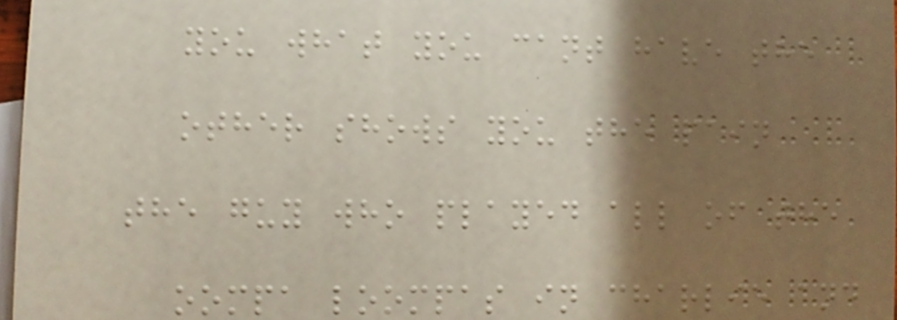you what you cant have the
other shows you the pain
the guy who played all of the
oompa loompas in charlie and
